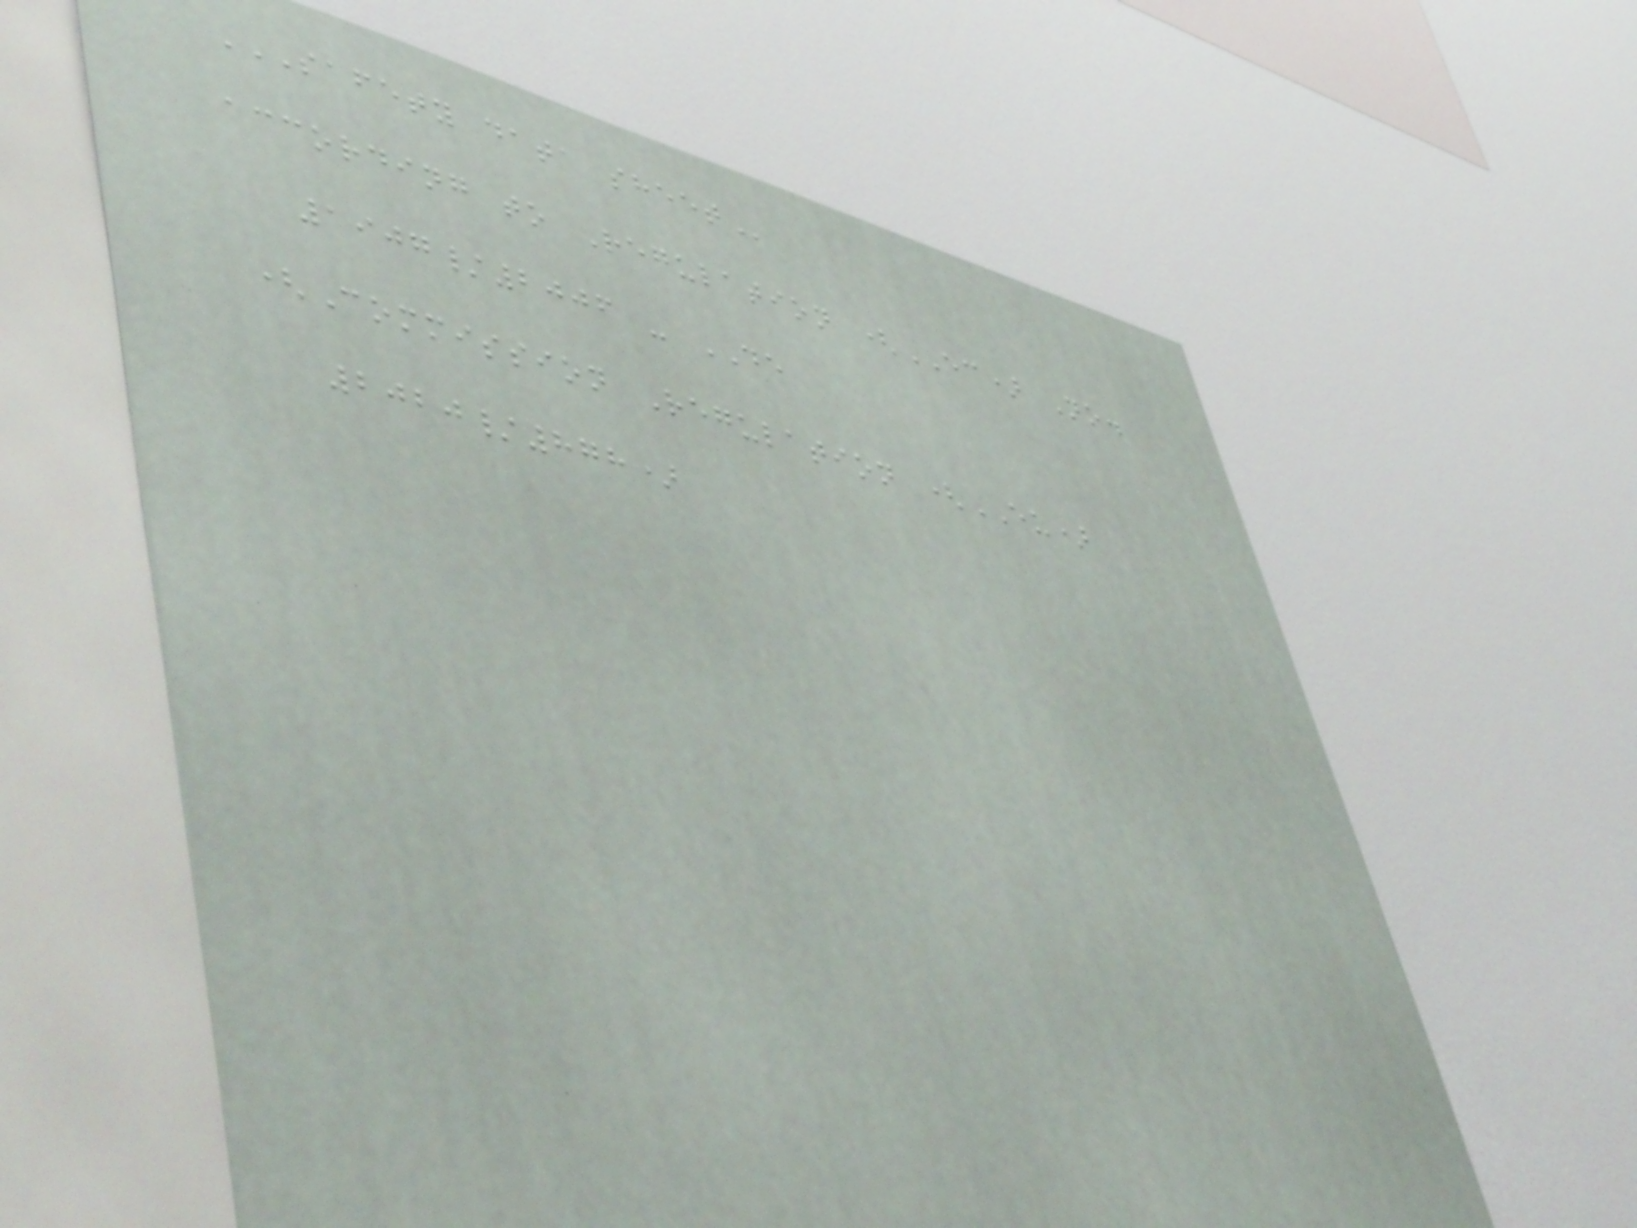SAFETY DATA SHEET
according to Regulation (EC) No.
1907/2006 - DE
(Commission Regulation (EU)
2020/878)
